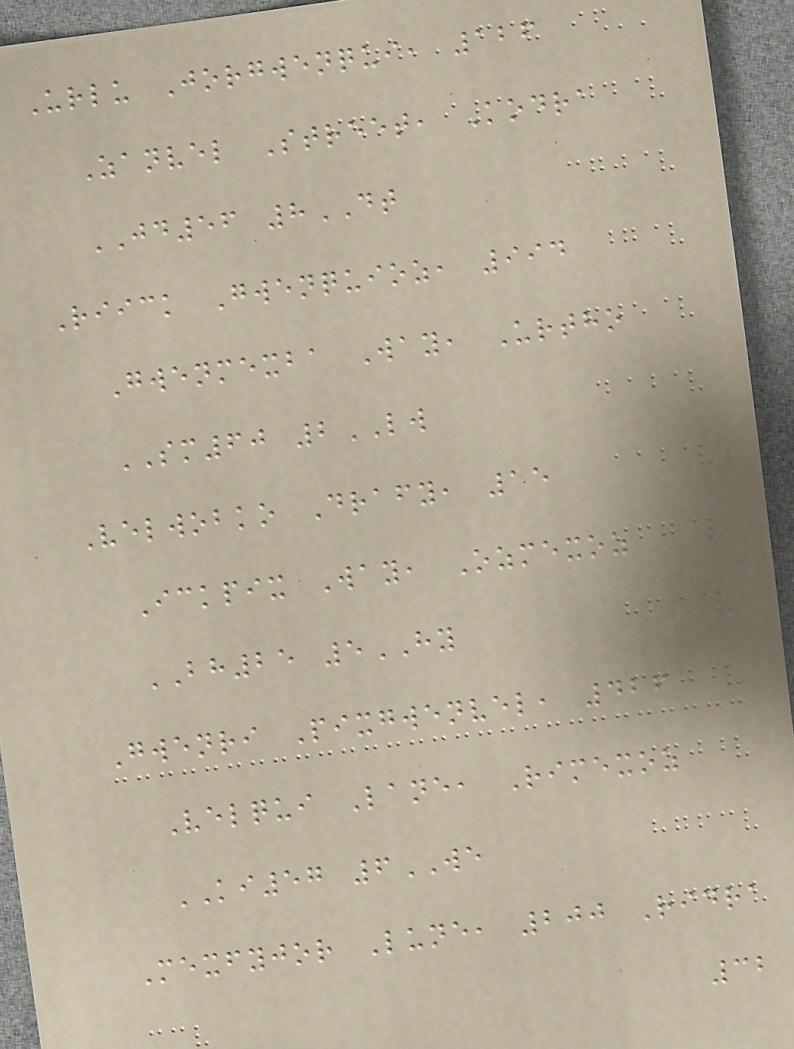Urlu Jorgwenqui, 126
Zanvel Street, Kodra
JD56 8DT
Riick Gwenquioz, 994
Gwenmexba Way, Urtho
SM60 2LW
Velwobko Drafy, 15
Ickpix Way, Ozmexoz
BH25 5HY
Gwenri Pixgwenvel, 426
Velqui Lane, Rimexoz
KI57 6WE
Mexfyjor Lune, 200 Ridra
32
